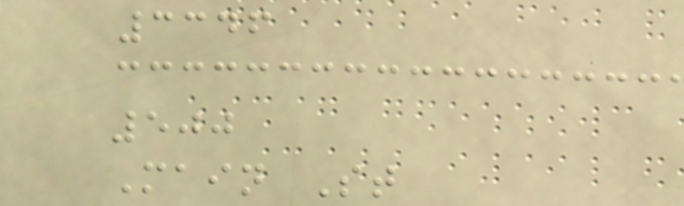3346
500
Main St
